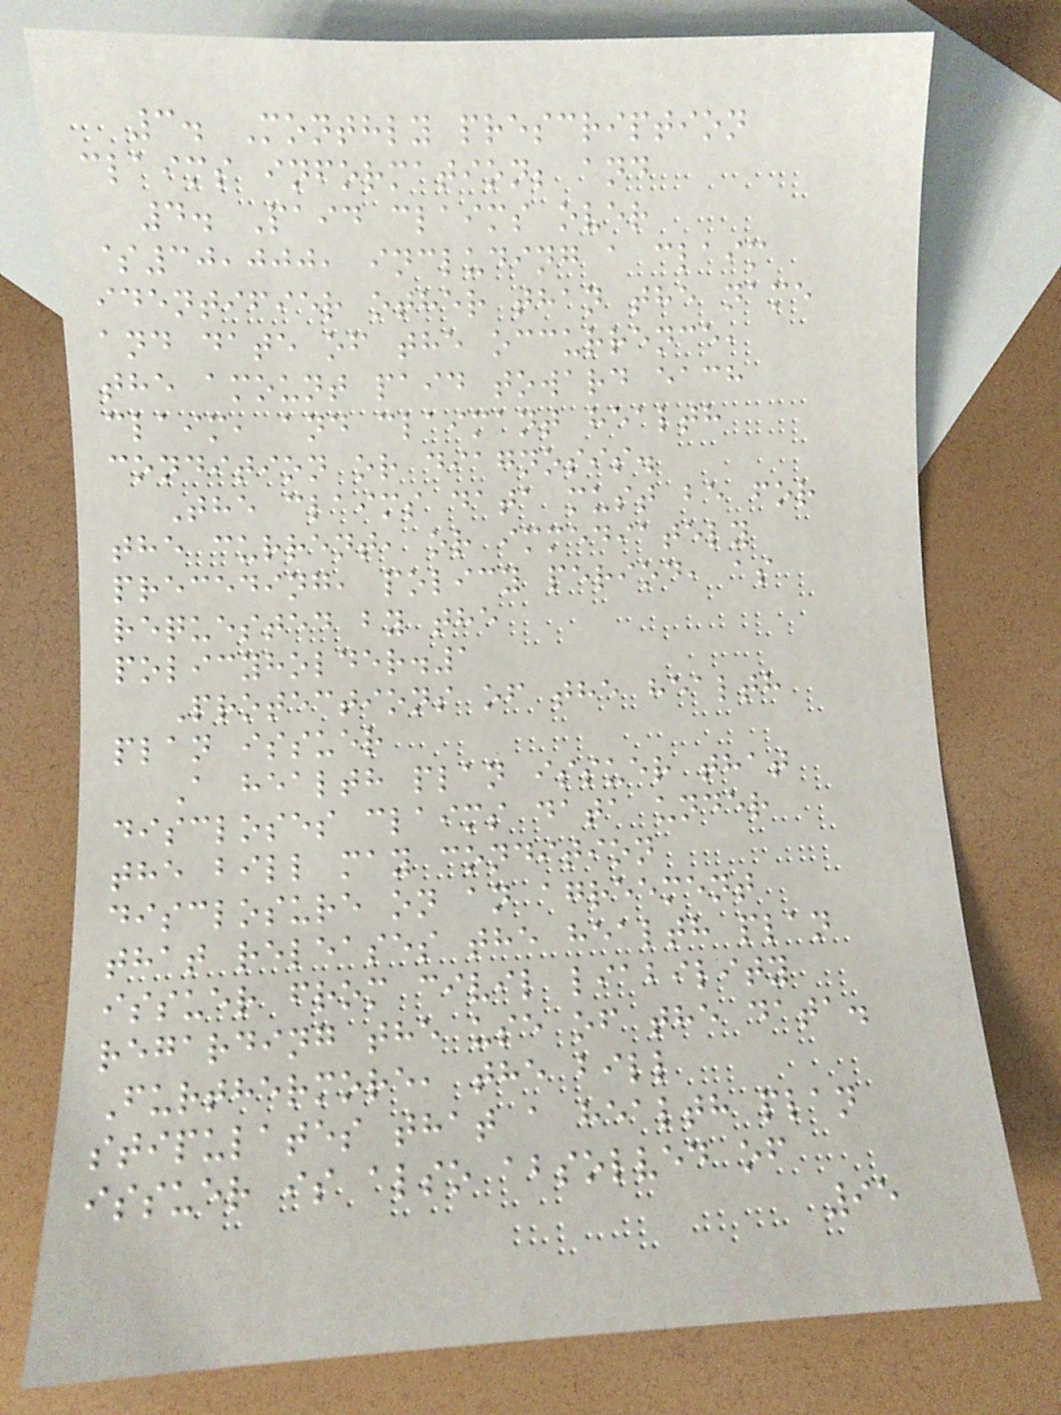3. Monthly prescription
claims information; and
4. Paid claims over
$30,000, including a claim
identifier other than the name
and date of the occurrence,
the amount paid toward each
claim, and claimant health
condition or diagnosis.
The claims data must be for
the current, or immediately
preceding, policy period, as
requested by the
policyholder.1
Protections of the health
plan issuer
A health plan issuer that
discloses claims data under
the bill may condition
disclosure on an agreement
that releases the health plan
issuer from civil liability
regarding the use of the data.
Furthermore, the bill
stipulates that a health plan
issuer is also absolved of
95
